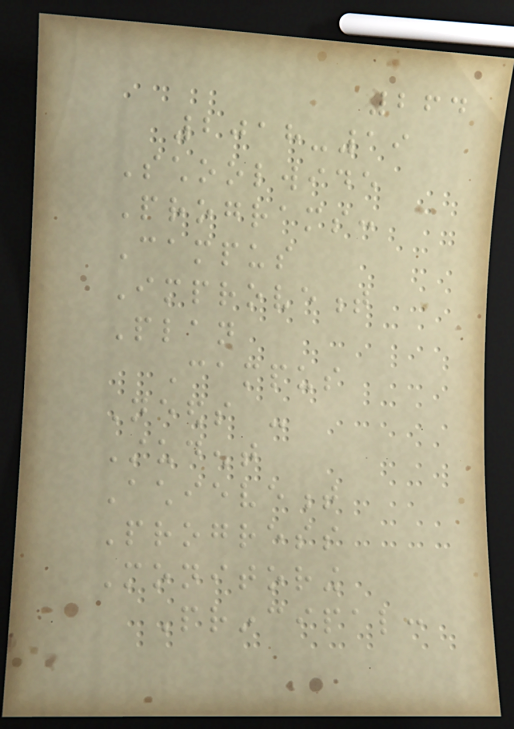264
2018-19
Schoolwide
Programs:
Campus
Improvement
Plan
Campus
Needs -
Student
Achievement
Progress
Monitoring
Principal:
